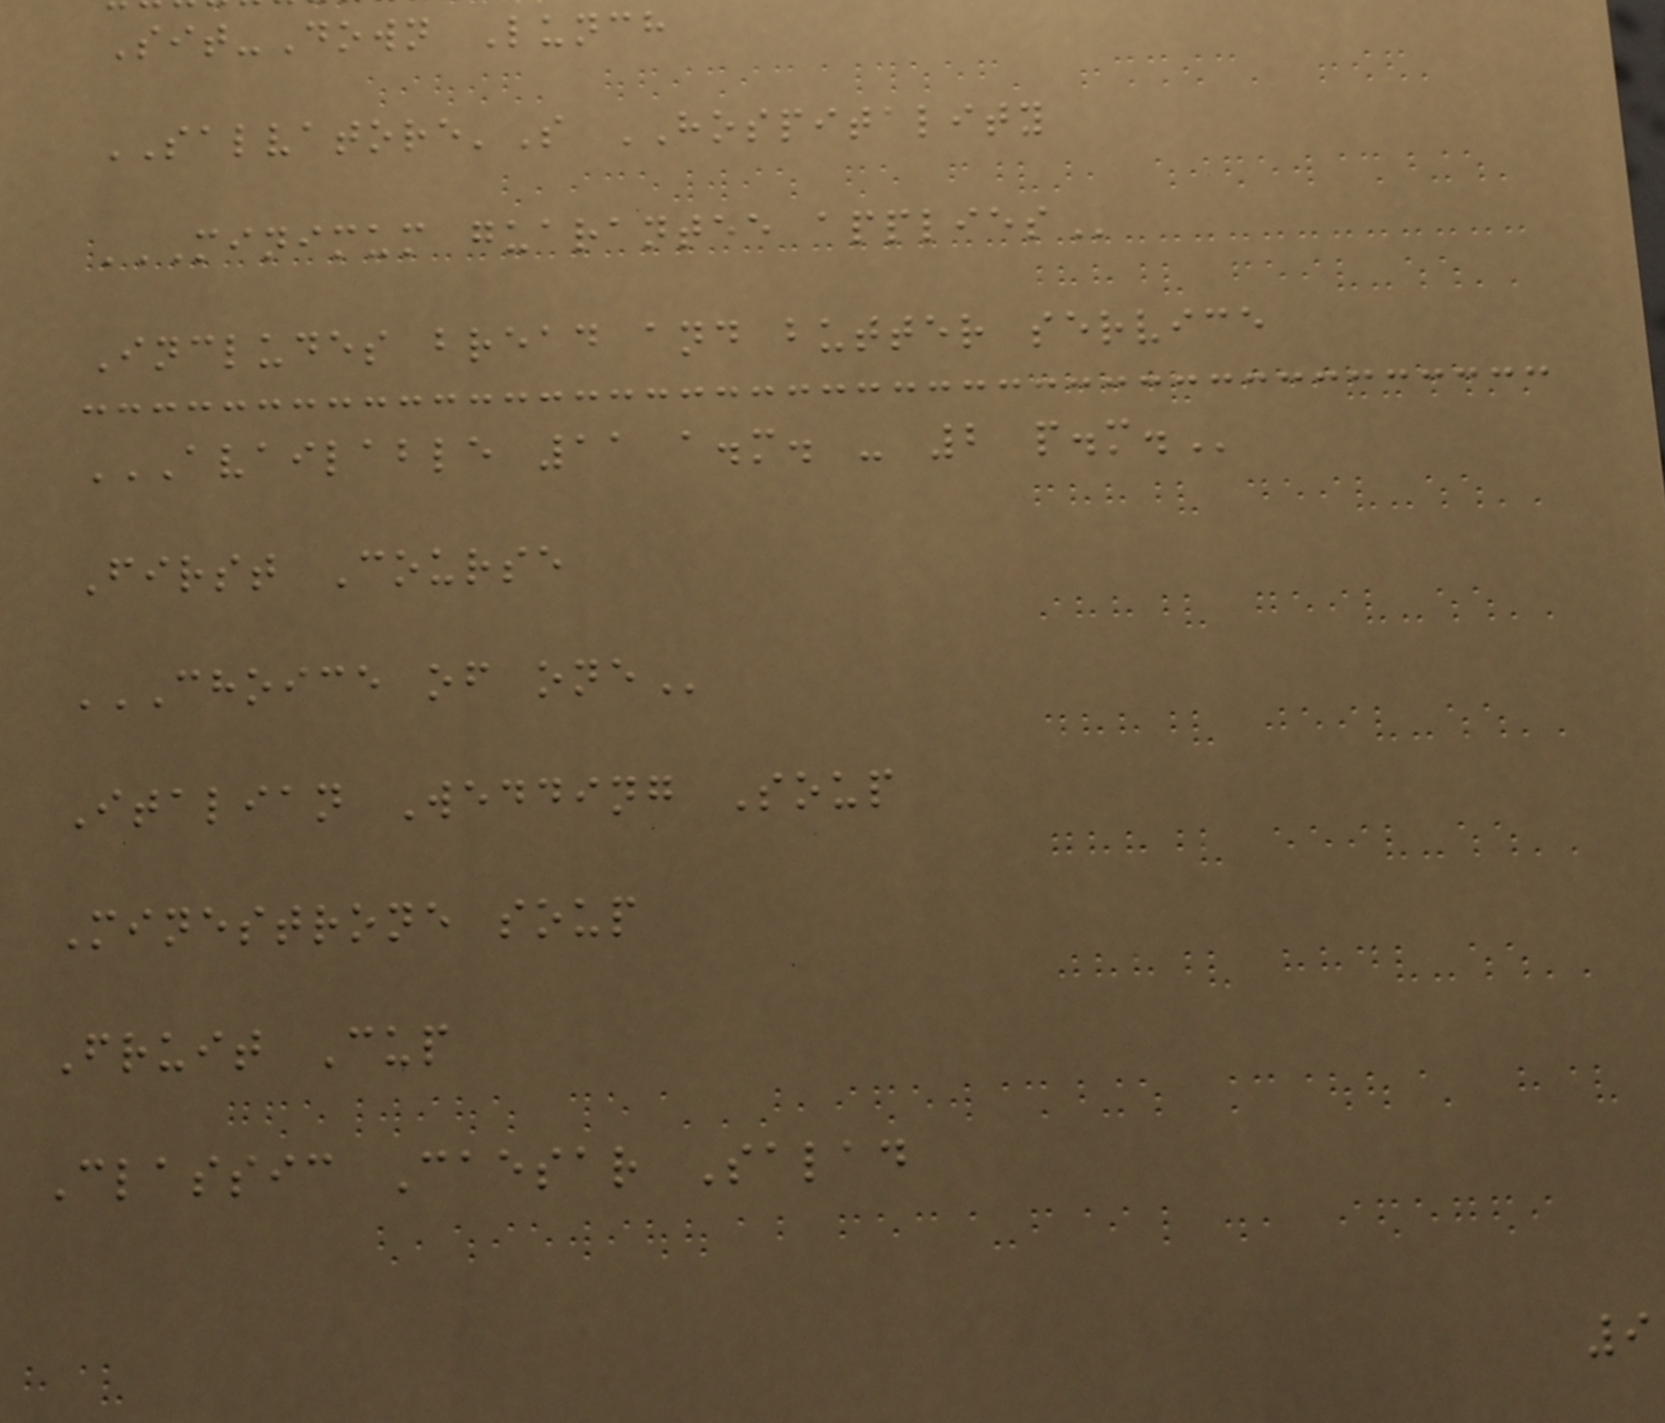Sit-Down Lunch
SALVATORE'S HOSPITALITY
MINIMUM GUARANTEE APPLIES
Includes bread and butter service
AVAILABLE 11 A.M. - 2 P.M.
First Course
CHOICE OF ONE
Italian Wedding Soup
Minestrone soup
Fruit Cup
Classic Caesar Salad
9
